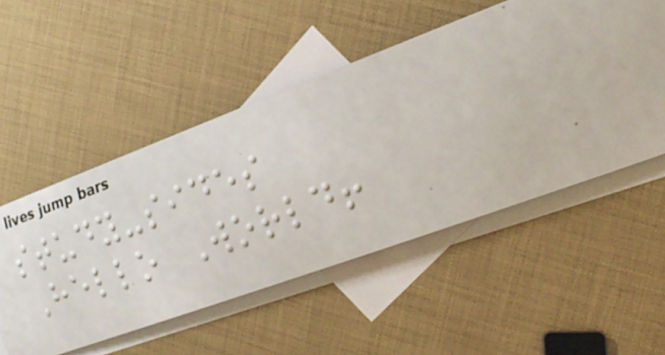study-sides
Hello World!
